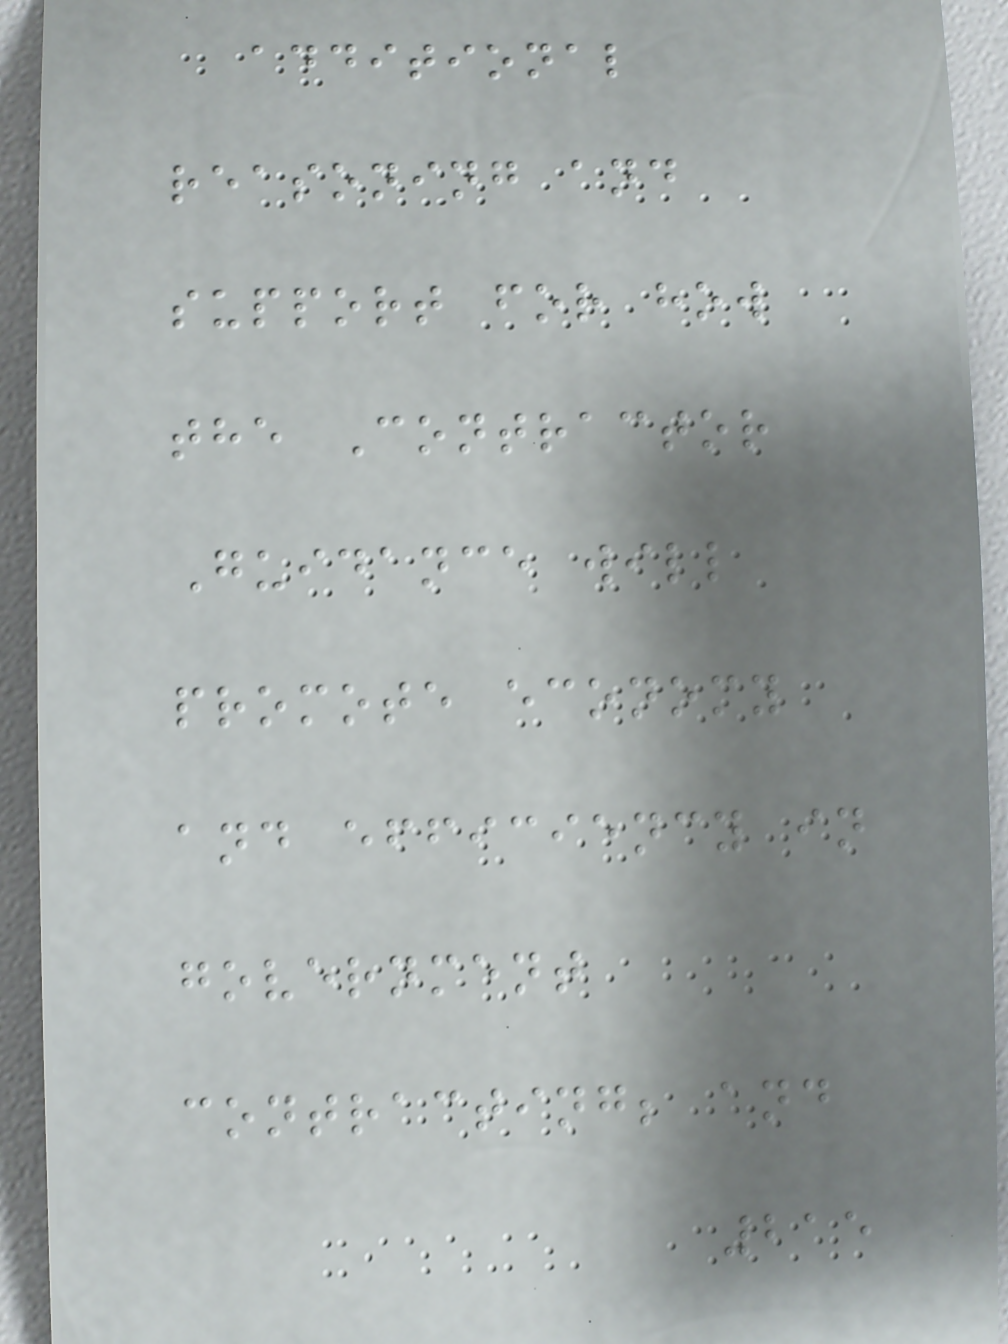additional
reasoning and
support for how
the Contractor
Guidance will
promote economy
and efficiency in
government
contracting; and
215
